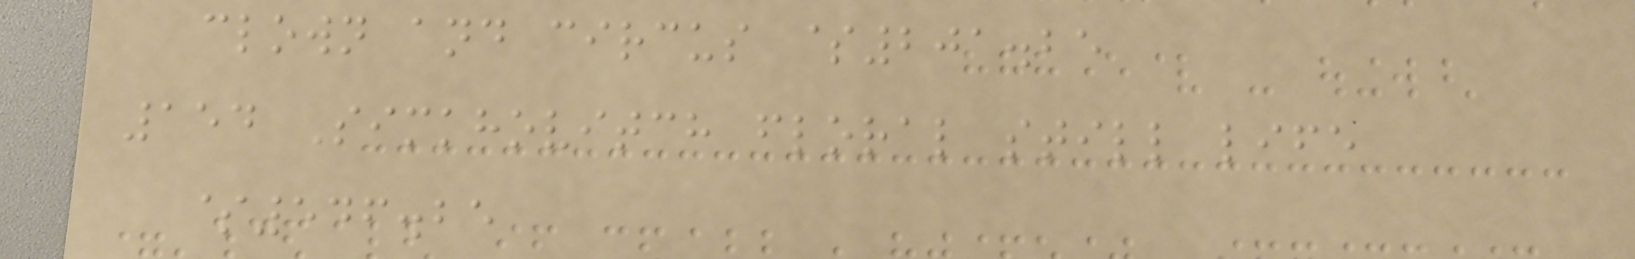clown and circus $201.25
154 Simkhovitch floral still life
$546.25
